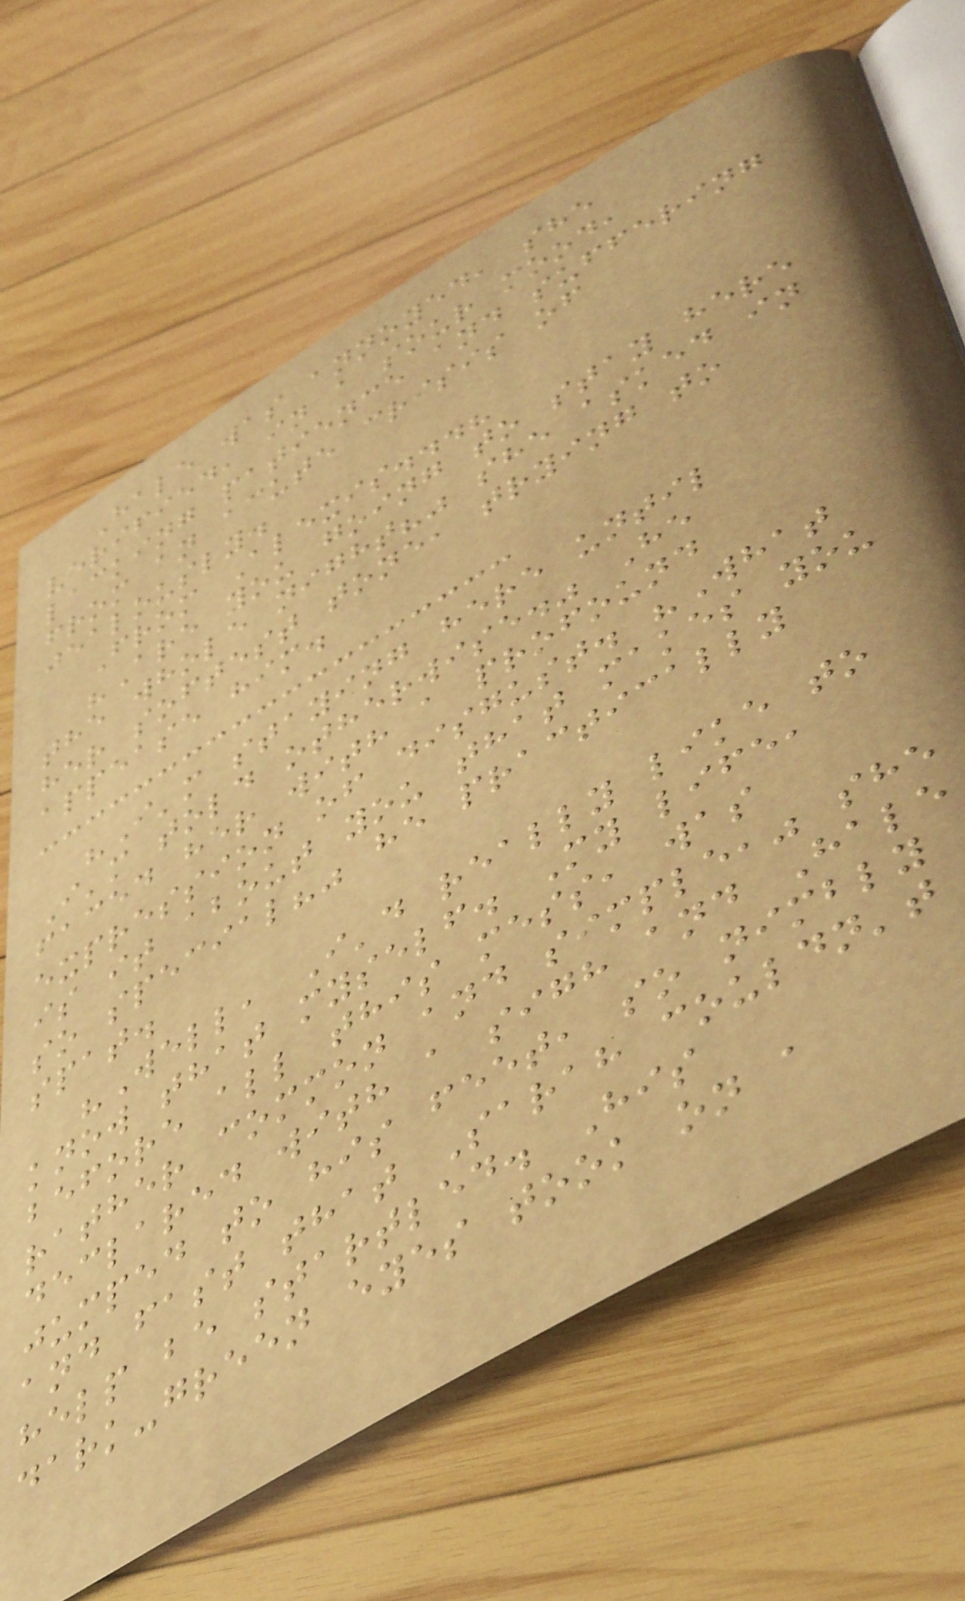Hale was annoyed, she
verified, in a sour mood,
lacking patience and suffering
from an acute crisis of
jealously.
From Alexis...?
"Are you going to stay here
the whole night?" she asked in
her softest tone, trying to
appease him.
"I'm staying here until
I'm told otherwise." He
faced her with a profound
expression of disgust. "What
is it about you that makes you
so special?" he practically
spat.
"Well, I'd really like to
know that myself. My life,
before all this mess, was
rather common and simple," she
declared with a sigh and Hale
jumped to his feet, so nimbly
and fast that Sarah couldn't
help be startled. His
dark-green eyes took on a
